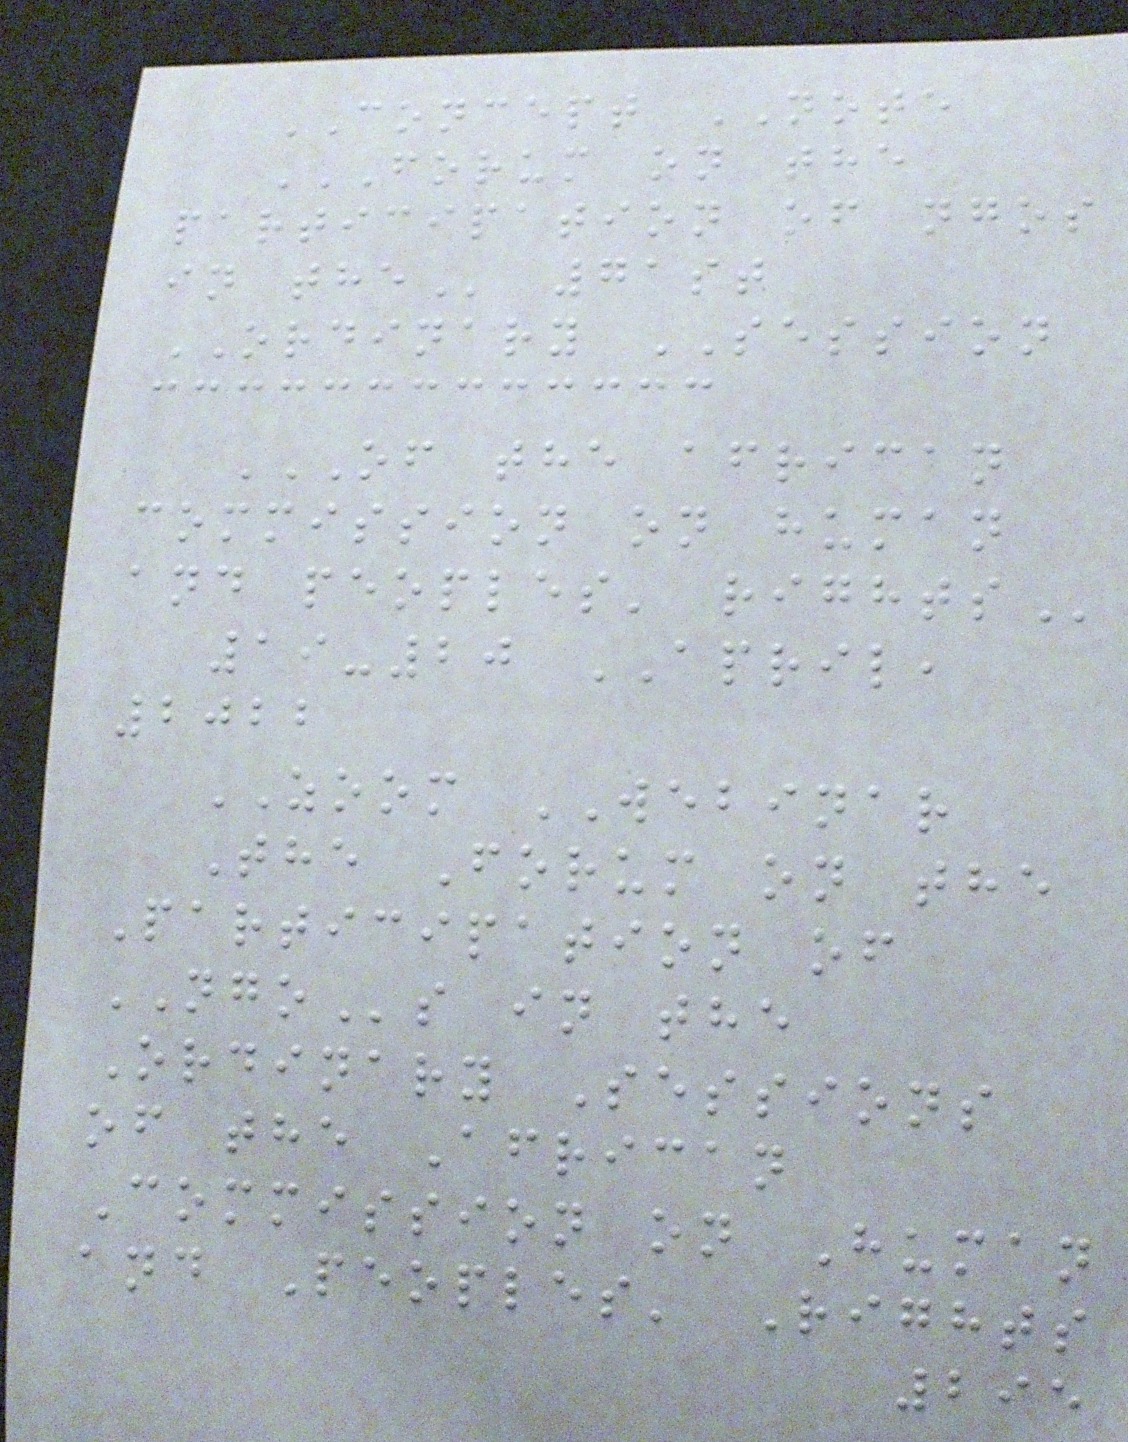CONCEPT NOTE
FORUM ON THE
PARTICIPATION OF NGOS
IN THE 71st
ORDINARY SESSION
OF THE AFRICAN
COMMISSION ON HUMAN
AND PEOPLES' RIGHTS
19-20 APRIL,
2022
ZOOM WEBINAR
The Forum on the
Participation of
NGOs in the
Ordinary Sessions
of the African
Commission on Human
and Peoples' Rights
295
